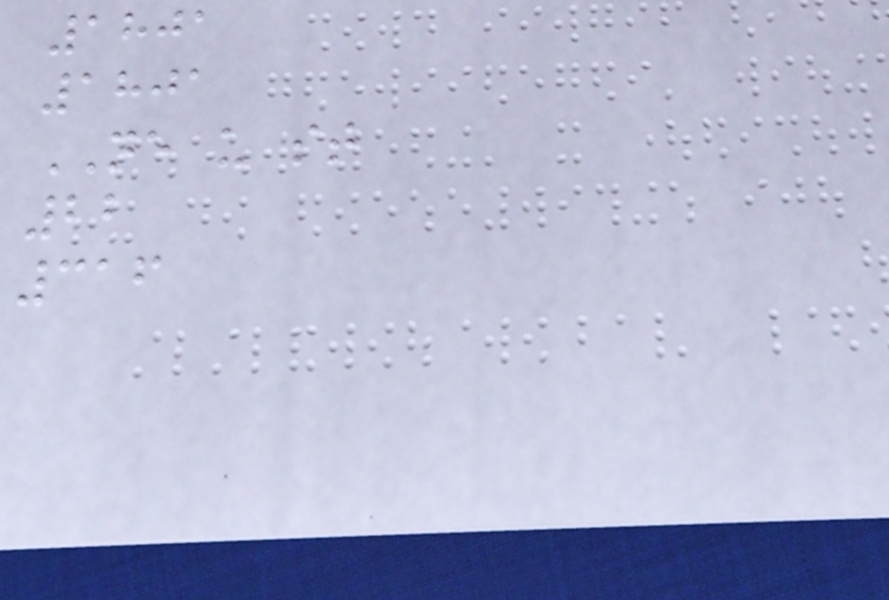1801
1801
NE u st
22
316
